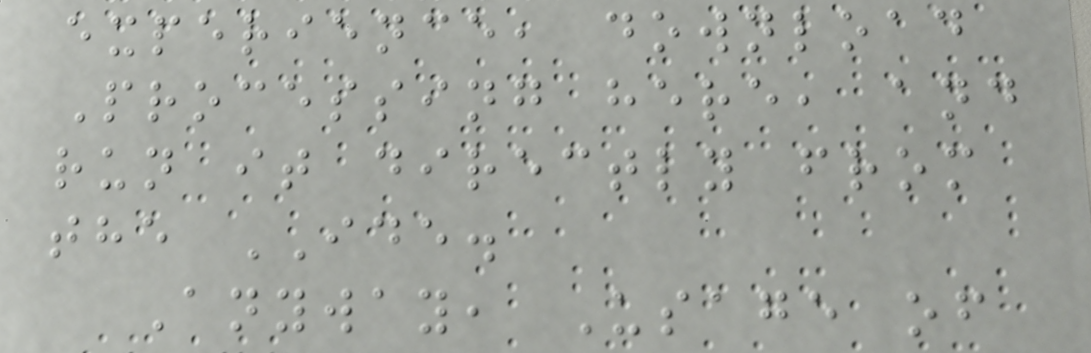experience, download
Processing here, and
run it directly from
the IDE.
Anyway, Usage of
